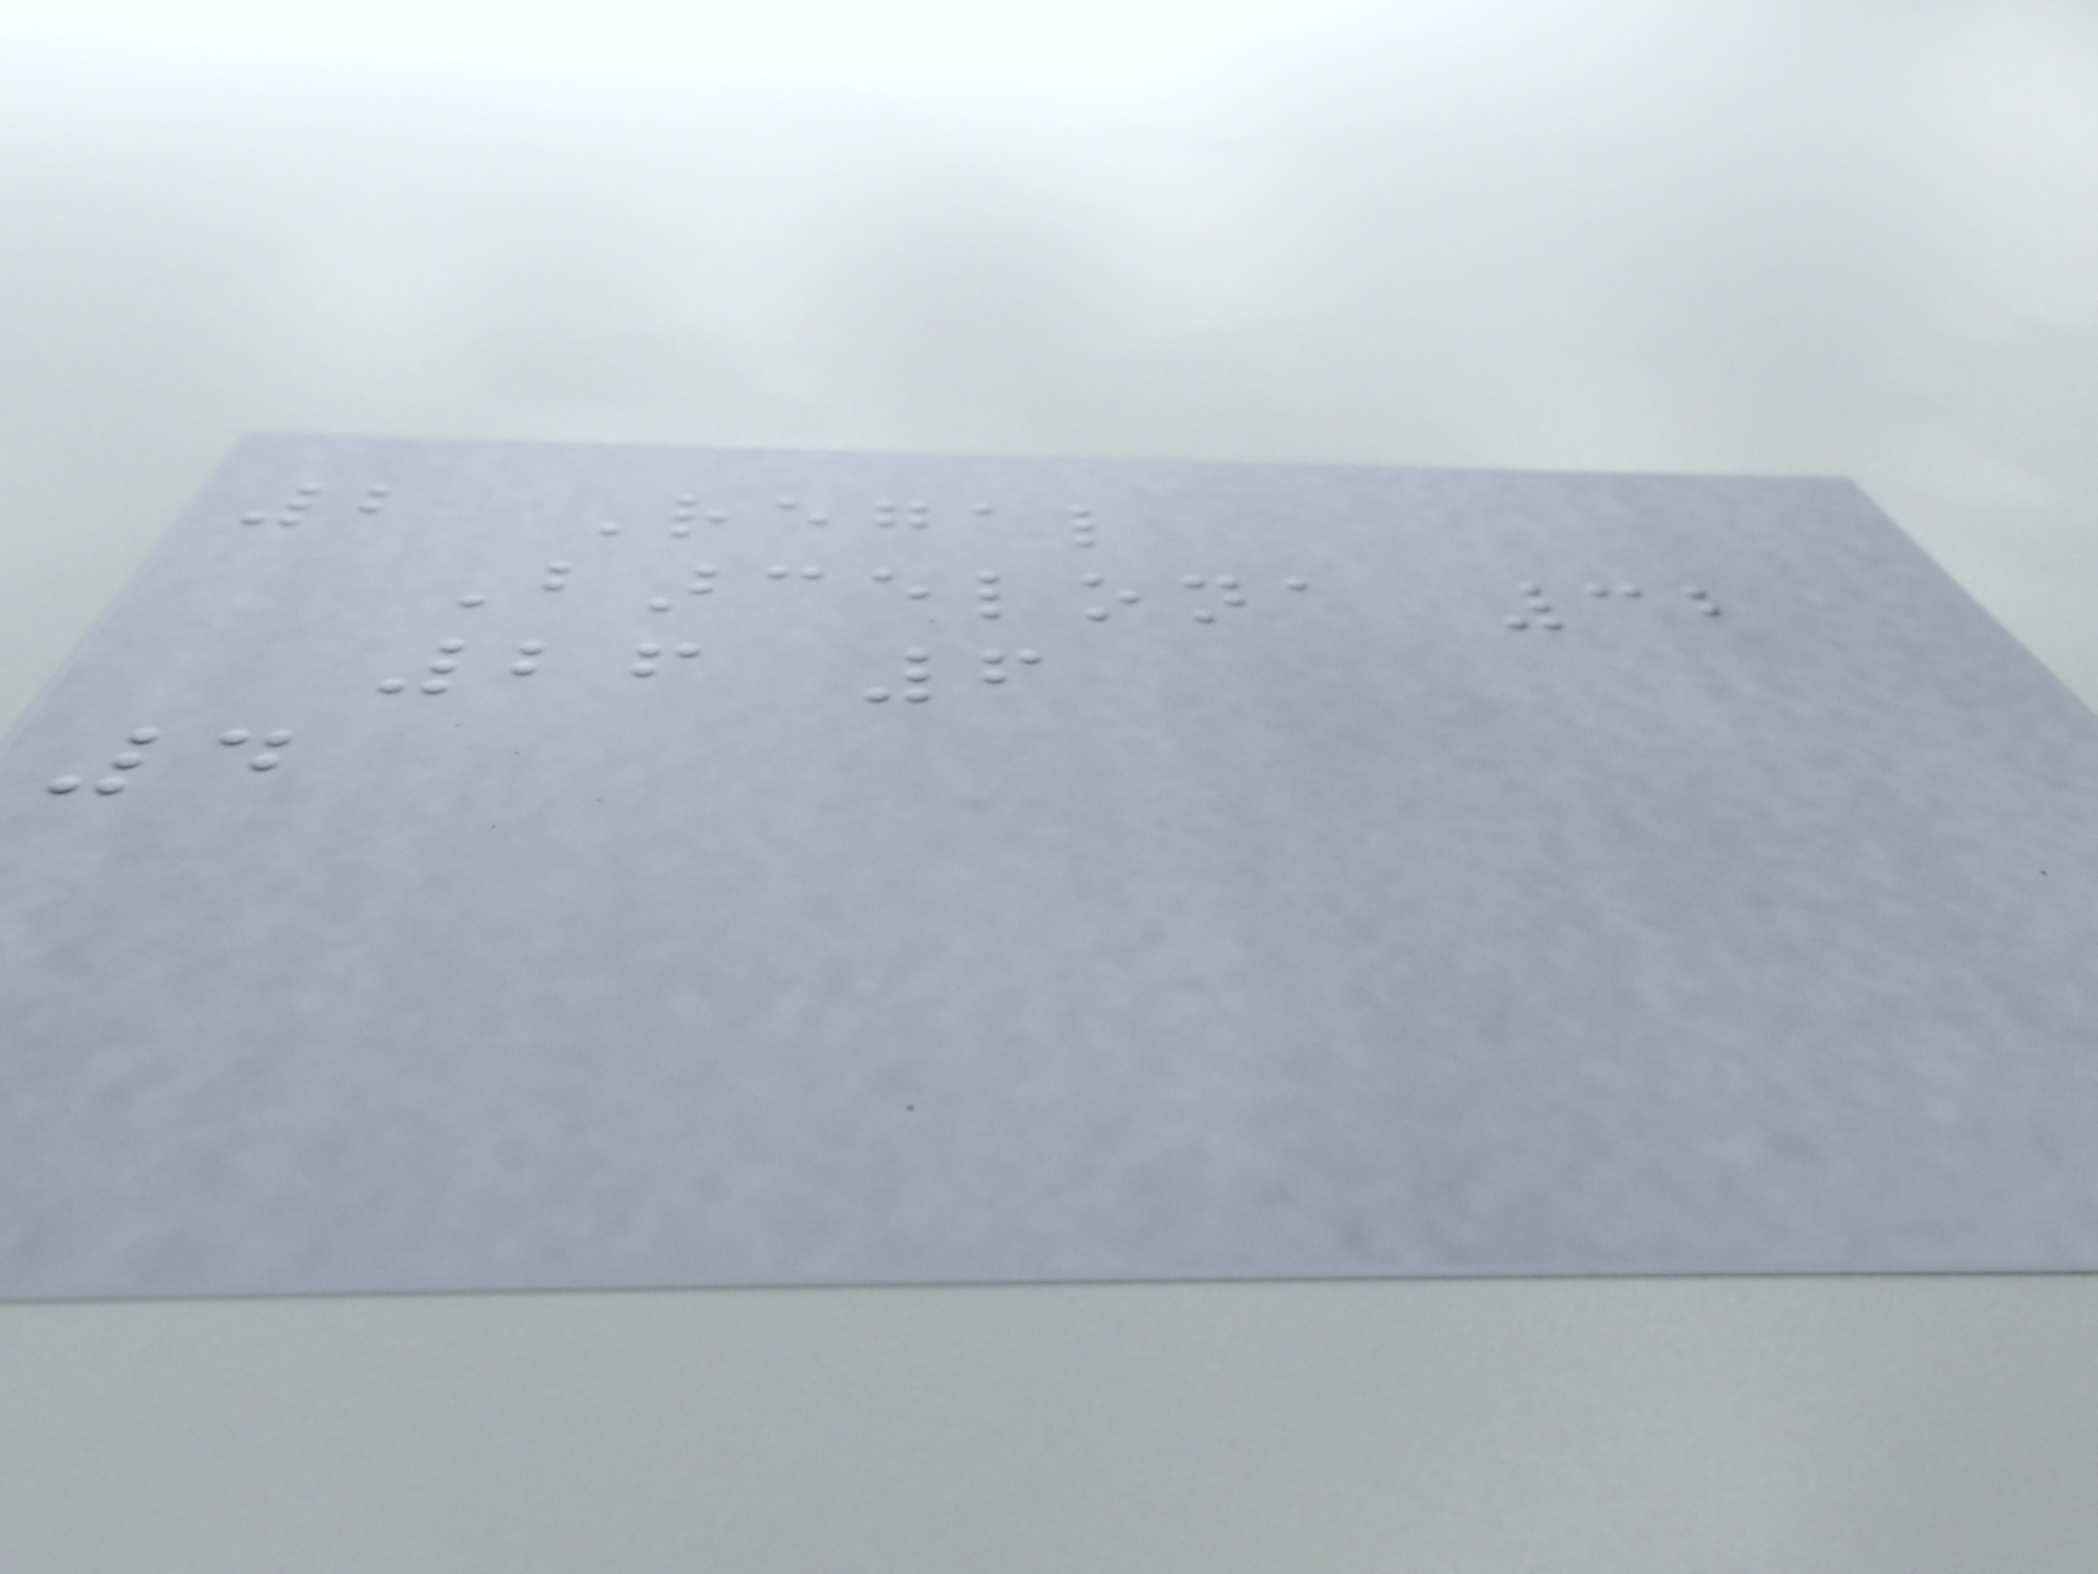2 Regal
Barcelona 32
26 6
4
